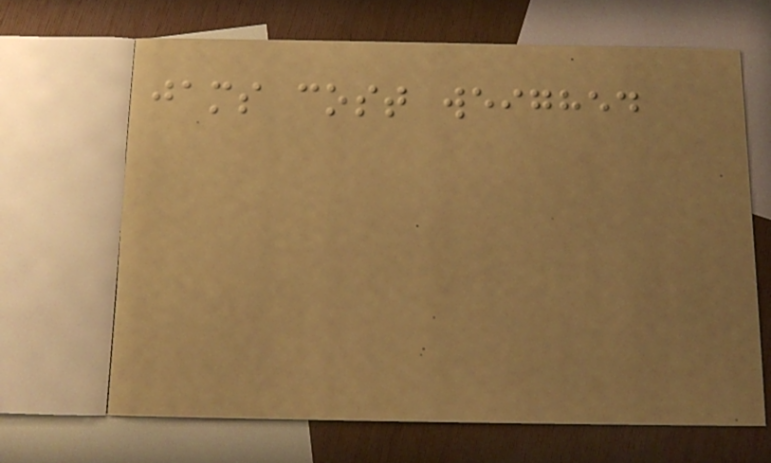jams cost weighed
